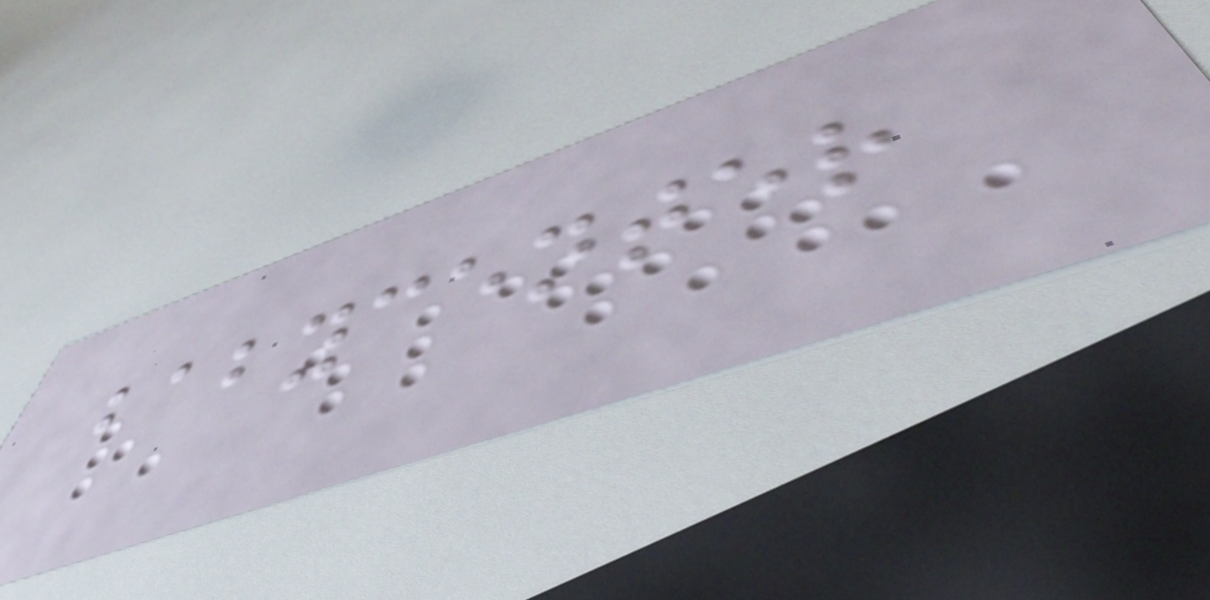babycenter
